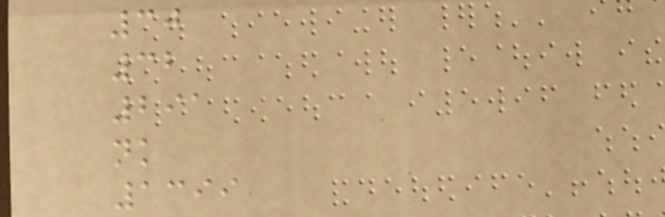30
32
291
nk
1399
